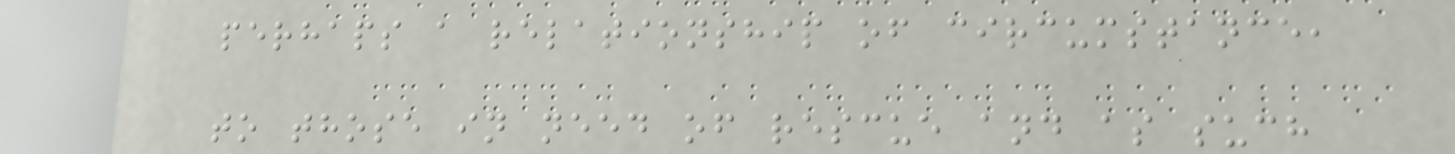perhaps a relationship of circumstance,
to those in need of rescue and as such
